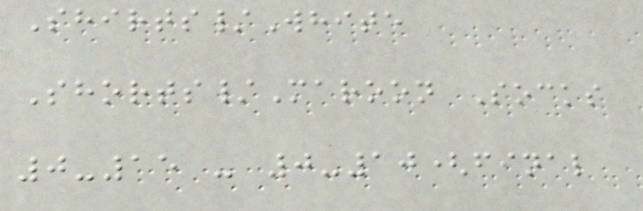Shirts/White
Shorts/Maroon Socks
0-15 - 0-10(final
